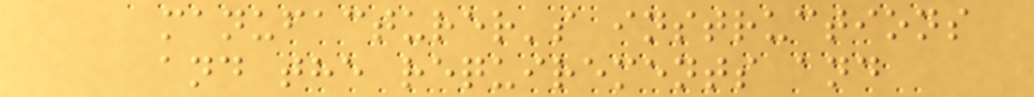manufacturer's instructions
and the requirements and
